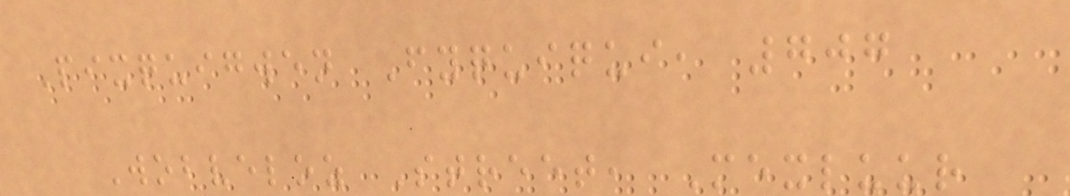Pixquigwen Fyquiqui, 707
Wobveloz Street, Mexluur
